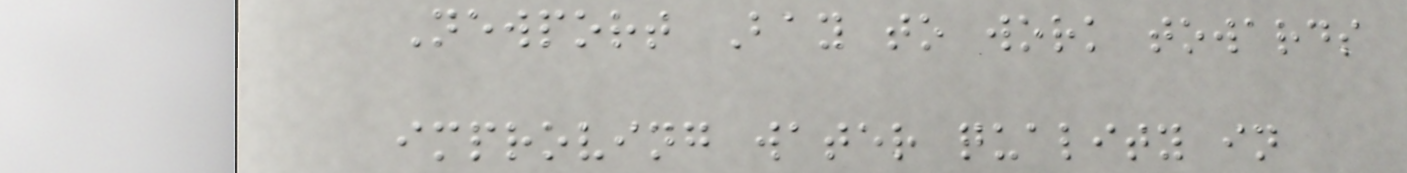Newport Bay to work towards
improving water quality in
